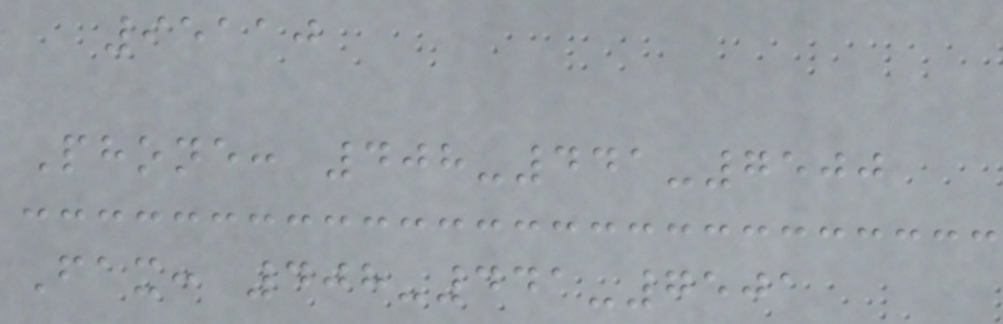95110
Phone: 408-441-7500
Fax: 408-441-7501
